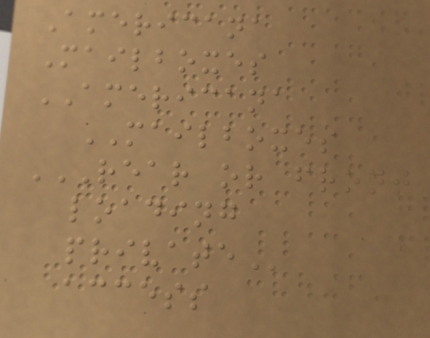Americana
Mailboxes
AMERICANA
MAILBOXES
REAR OR FRONT
LOADING
PRIVATE
access
